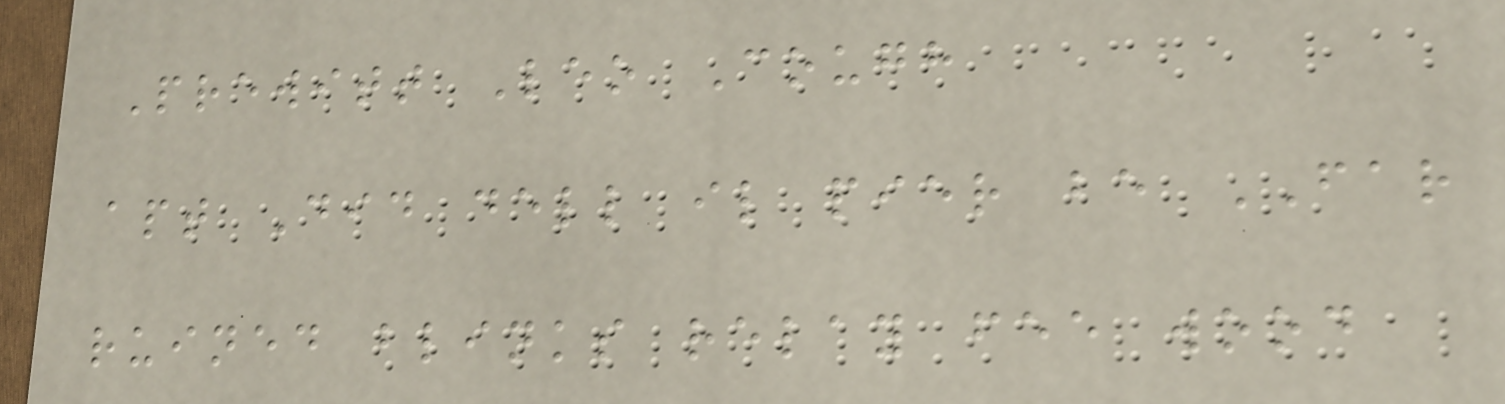Prewitt Leo Cough
apt Did dell il pier be FAR
ruined blinks relay fee wood
